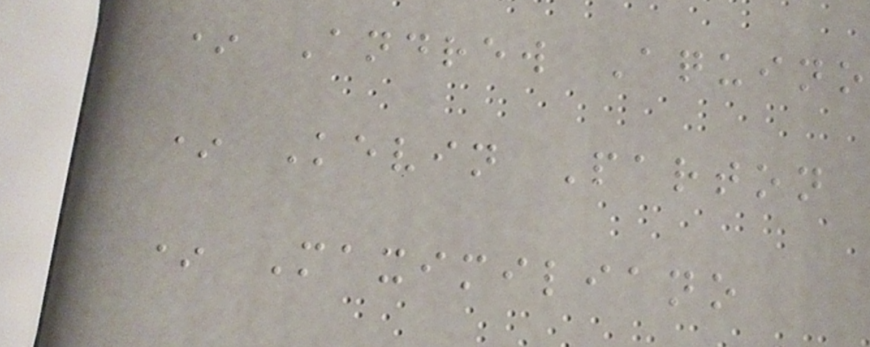* Andrew Aquino
* Kevin Parton
* Maximiliano
